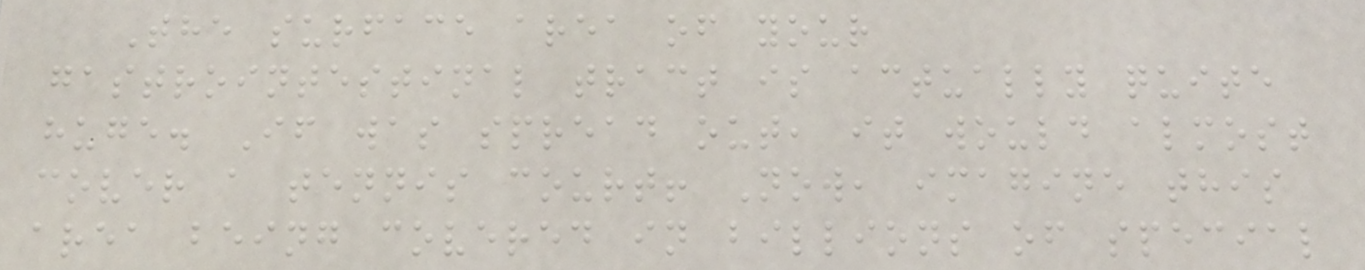The surface area of your
gastrointestinal tract is actually quite
huge. If was spread out, it would almost
cover a tennis court! Now, imagine this
area being covered in billions of special
